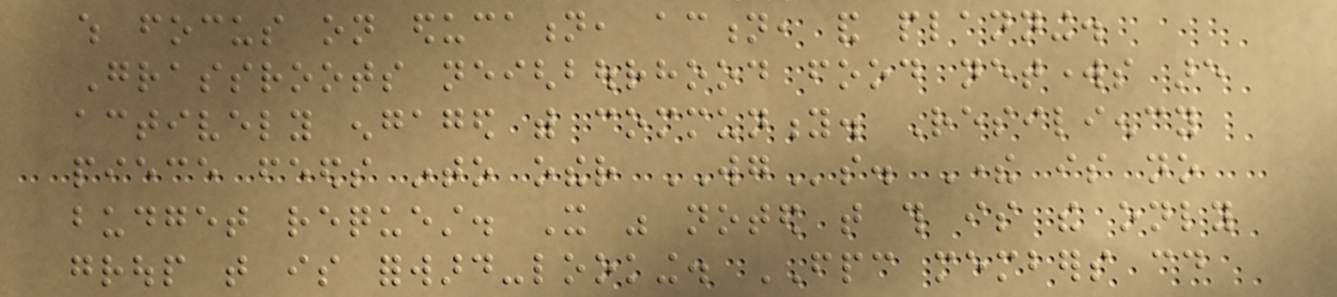which focus on education, action, and planning.
Grassroots neighbourhood food networks are
actively engaged with community. Resiliency
piece feeds into other WGs. There is no
budget request. It was noted that this is the only
group that is forward-looking. FPC members could
